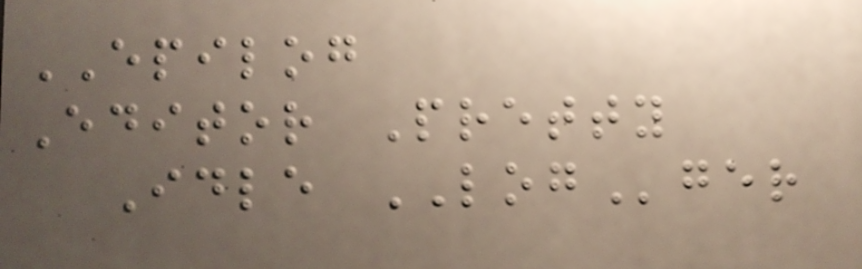EPILOG
Editor Pretty
Idle LOGger
